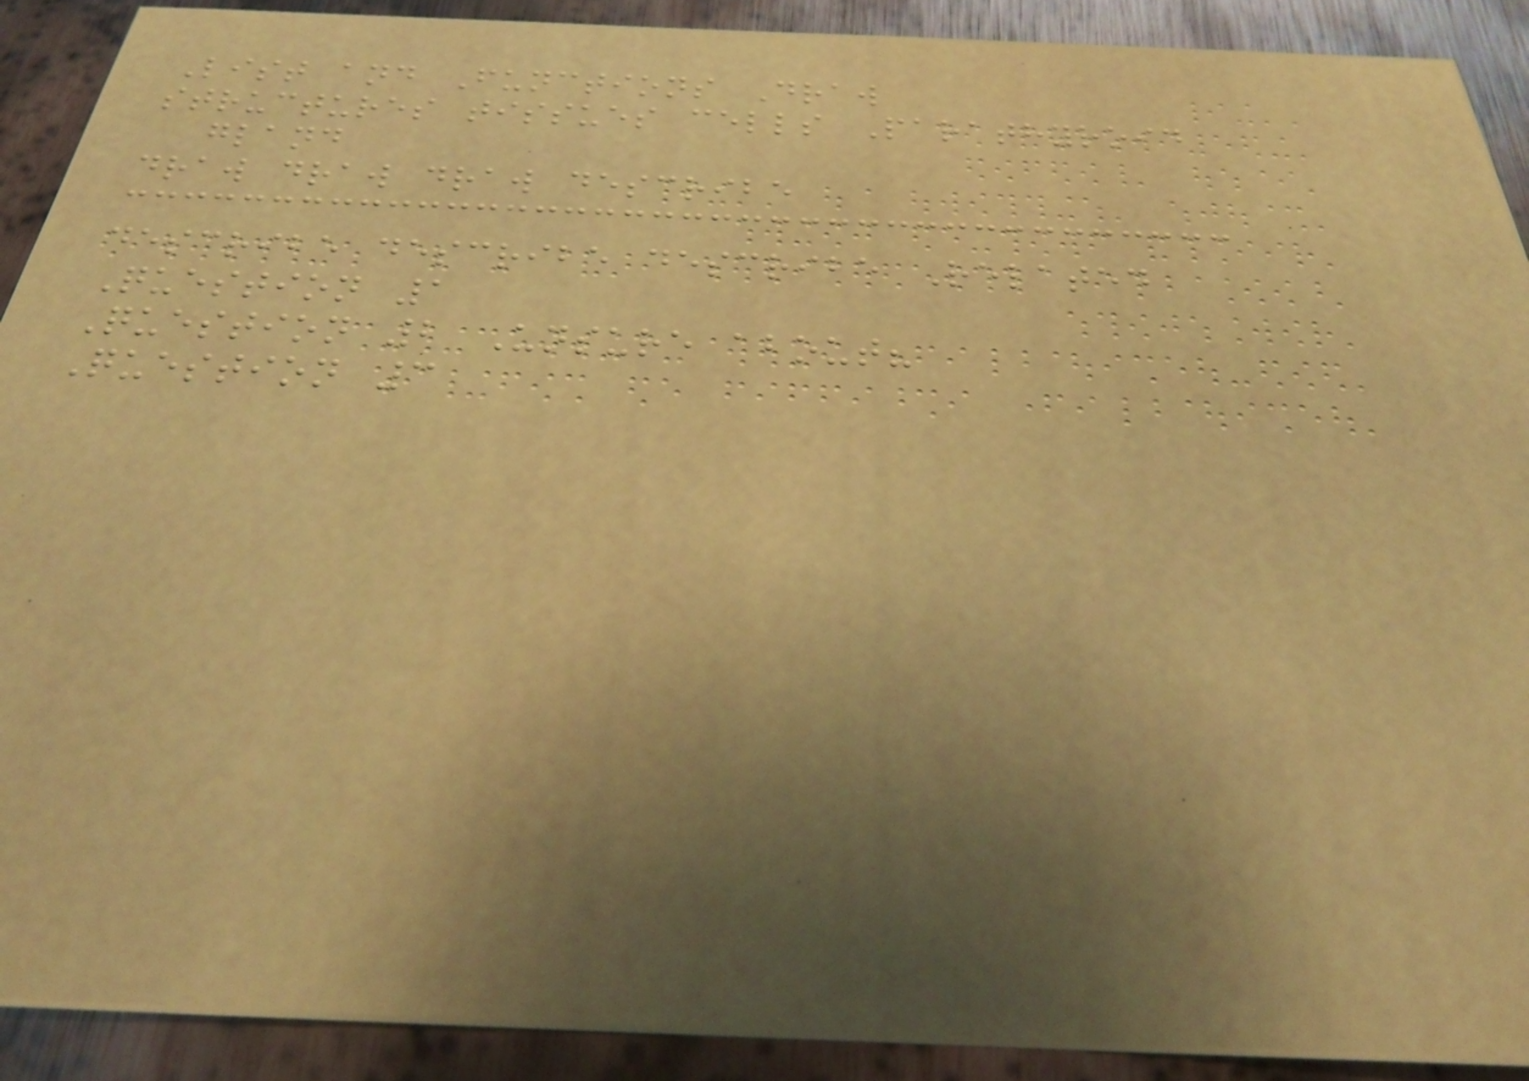List and Functions Draw
structures tissues cells Parathyroid
gland
draw draw draw describe
describe describe describe Related
Question 1
Question 2 Unsure about?
Question 3
